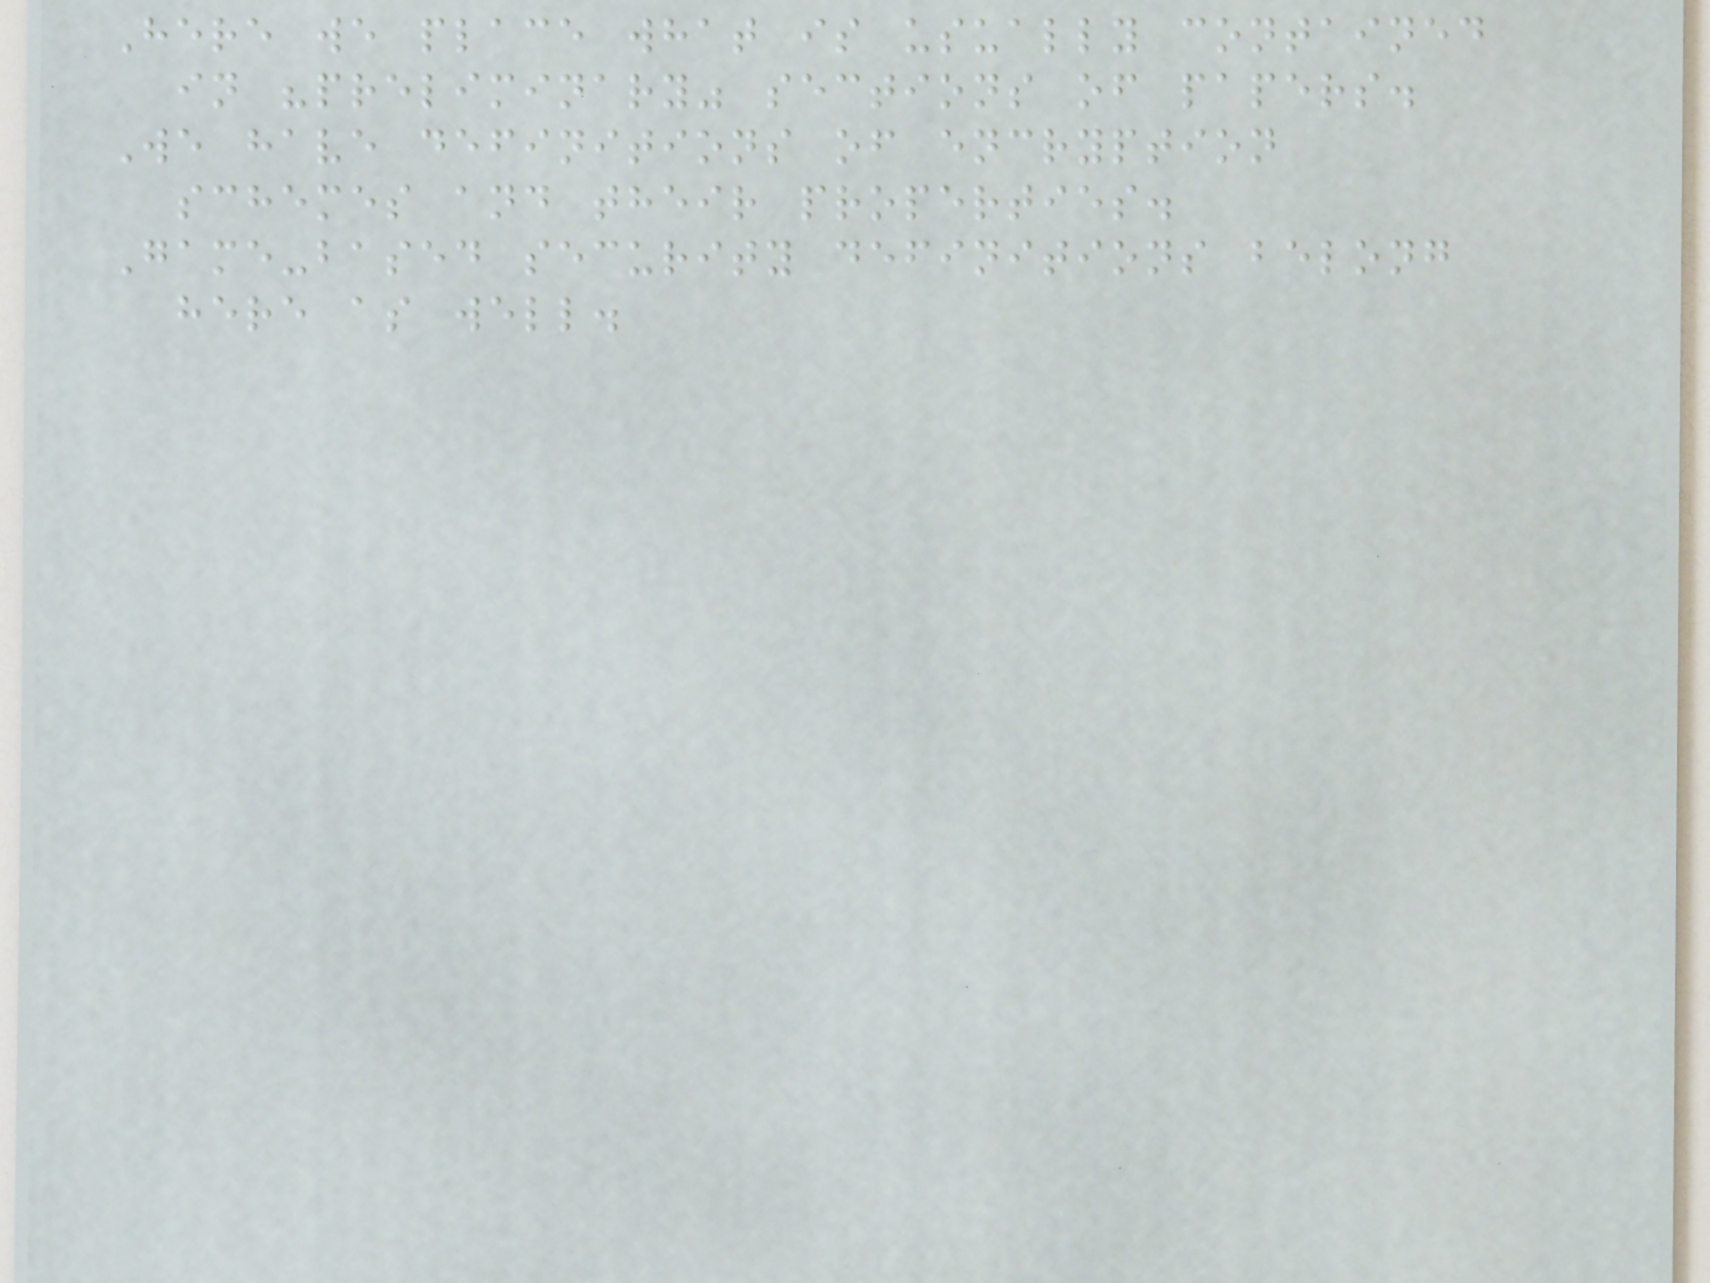Here we place what is usually contained
in "preliminary" sections of papers.
We have definitions of encryption
schemes and their properties.
Game-based security definitions belong
here as well.
